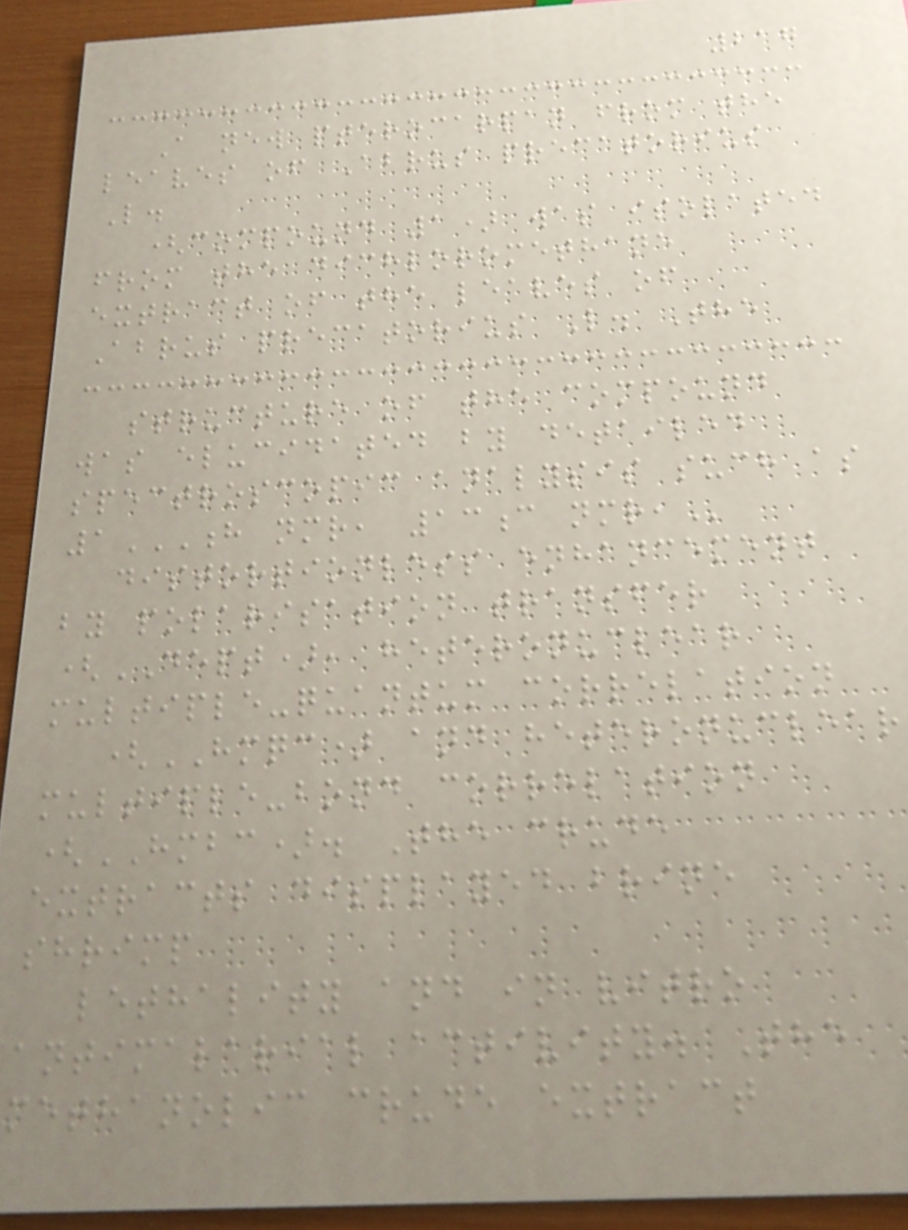217
A new pterocarpan from the
leaves of Abrus precatorius
L.
(compound 1) was isolated
from the dichloromethane
extract of the leaves of
Abrus precatorius L. The
structure of the compound
was elucidated by detailed
spectroscopic analysis such as
1H NMR, 13C NMR,
distortionless enhancement
by polarisation transfer
(DEPT), heteronuclear
multiple-quantum correlation
(HMQC) and heteronuclear
multiple-bond correlation
(HMBC). The crude
extracts displayed brine
shrimp
lethality and in vitro
antimalarial activity. The
methanolic crude extract
